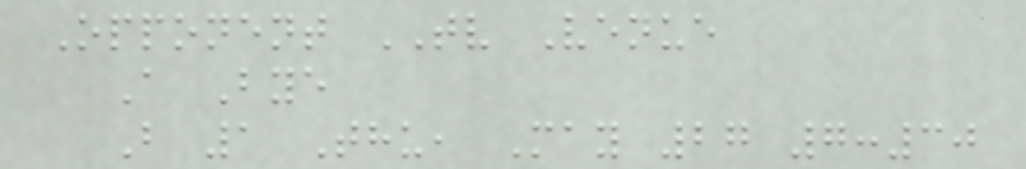Opponent TV Venue
A Bye
B 1 Thu, May 27 7:30
